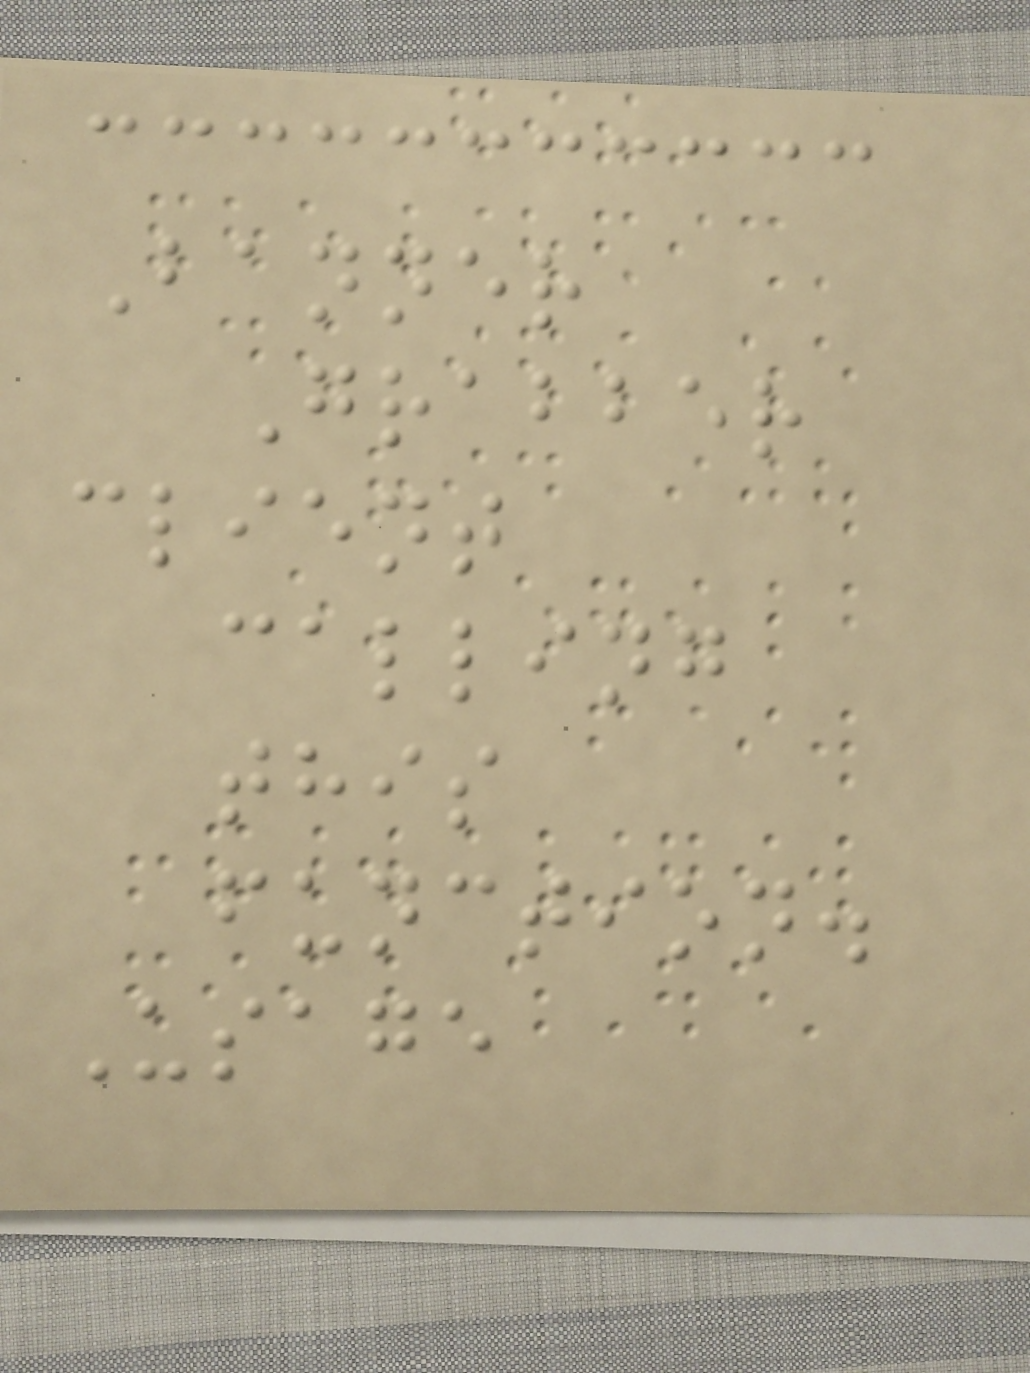Banner
Grabber
client
calling
this
function.
Usage
